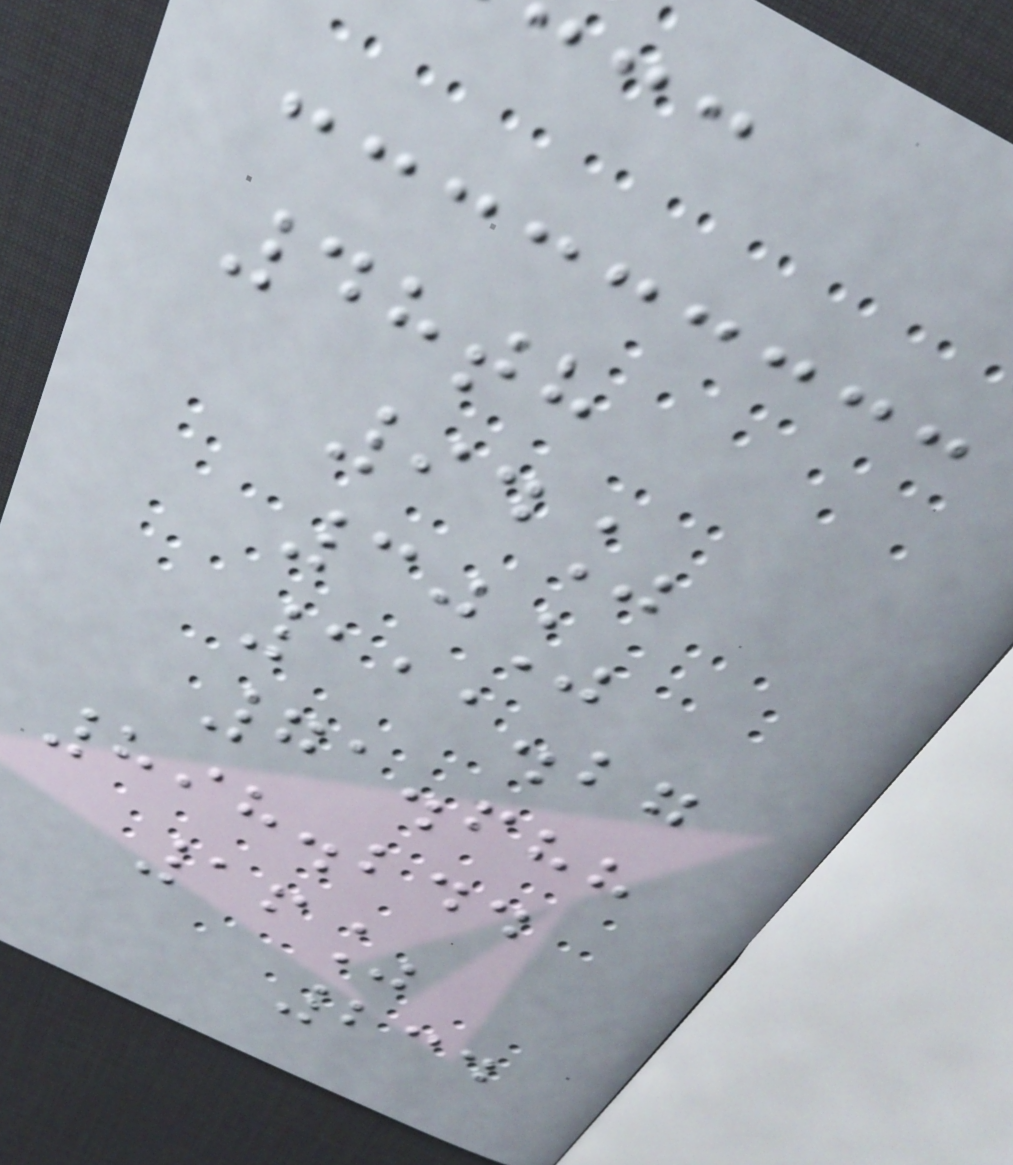48th
94%
30%
111.27
71.688
898.244
16%
234
